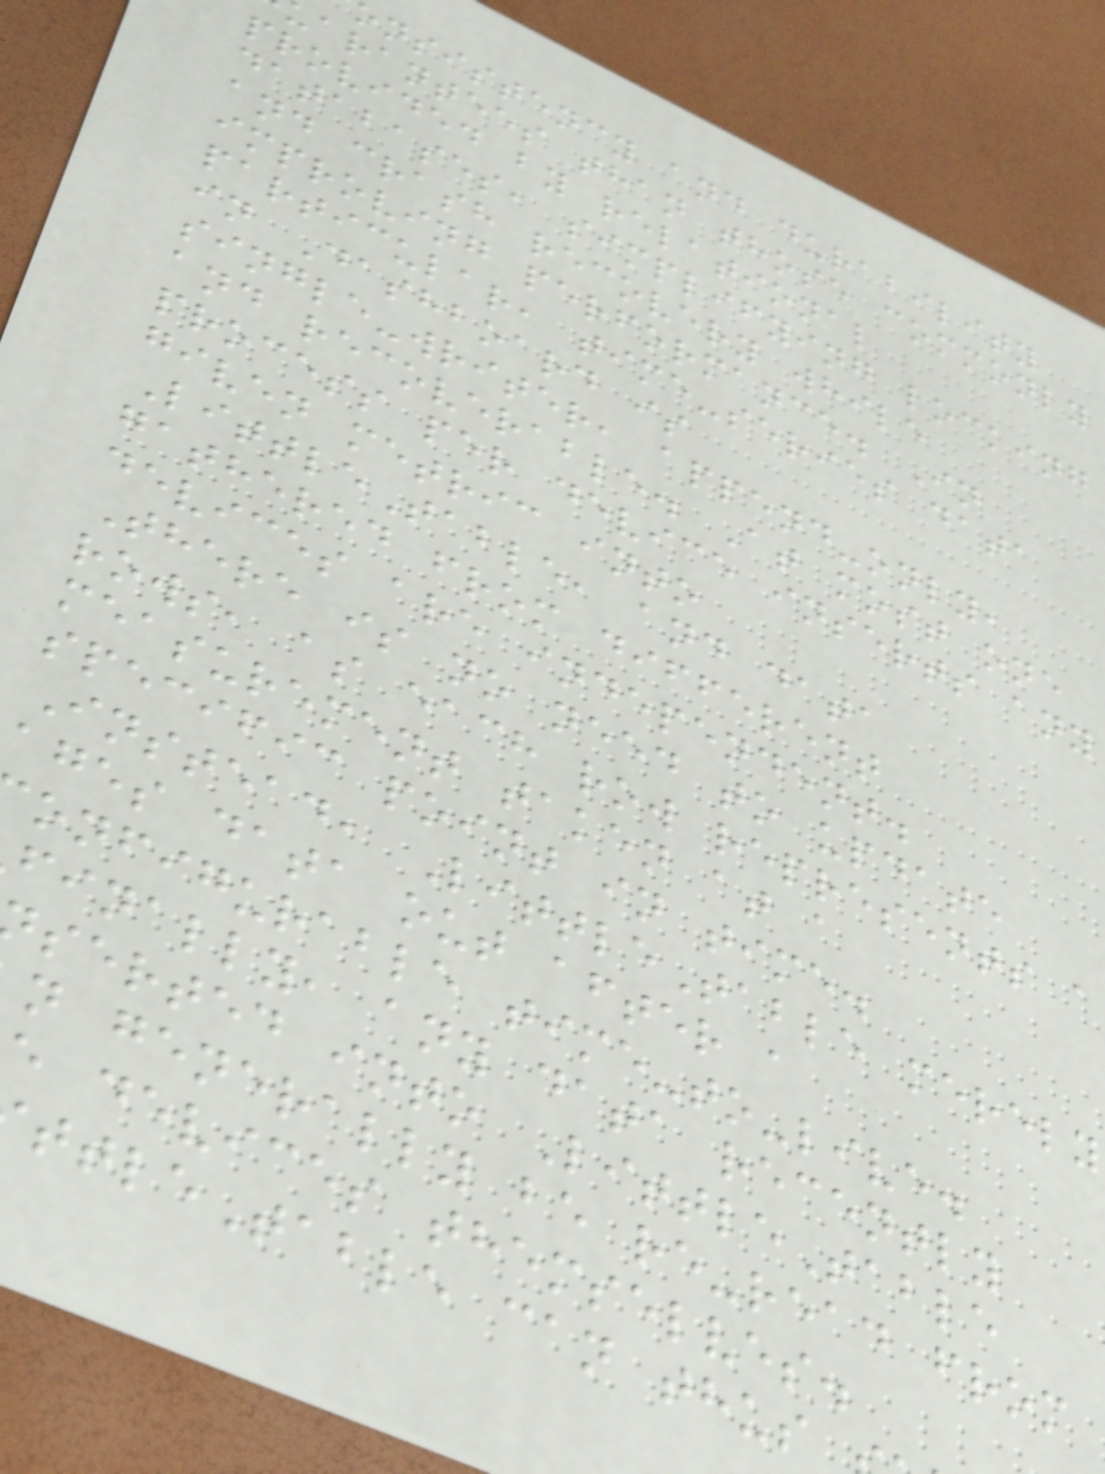nsistency and durability
arantees than those commonly
provided by relational
databases, simplifying locking
and crash recovery while
improving performance. In
particular, time-series data
in Dashboard is
single-writer, append-only,
and recoverable. At most one
process per device inserts any
given metric into
LittleTable, and data
gathered from different
devices are independent.
There is no need to update
rows, as each row represents a
measurement taken at a
specific point in time.
Instead, LittleTable merely
ages data out after a
onfigurable time-to-live.
finally, any data recently
serted into LittleTable
n generally be re-read from
e devices themselves.
ttleTable can thus
